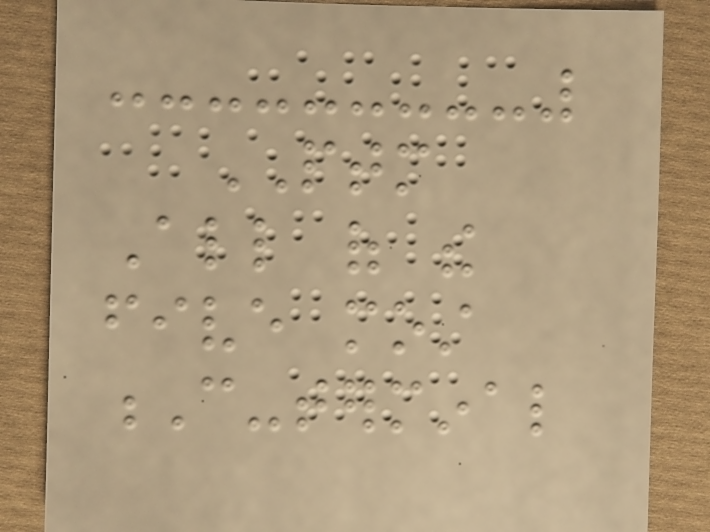PTM
All of the
five most
C-terminal
